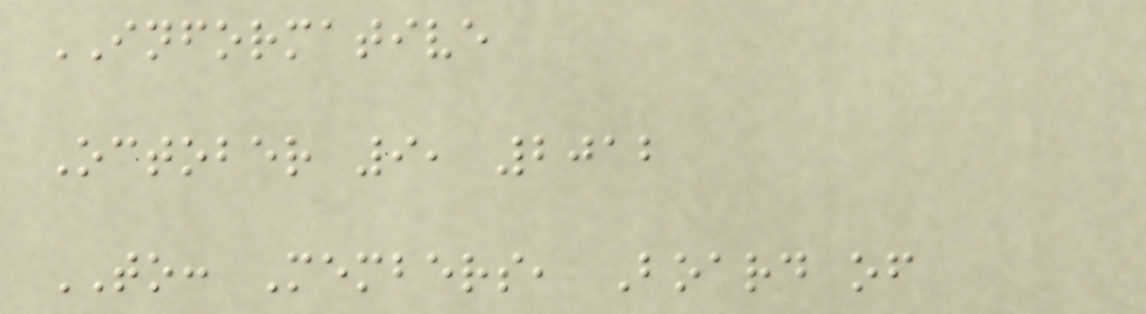INFORMATIVE
October 9, 2012
TO: Members, Board of
